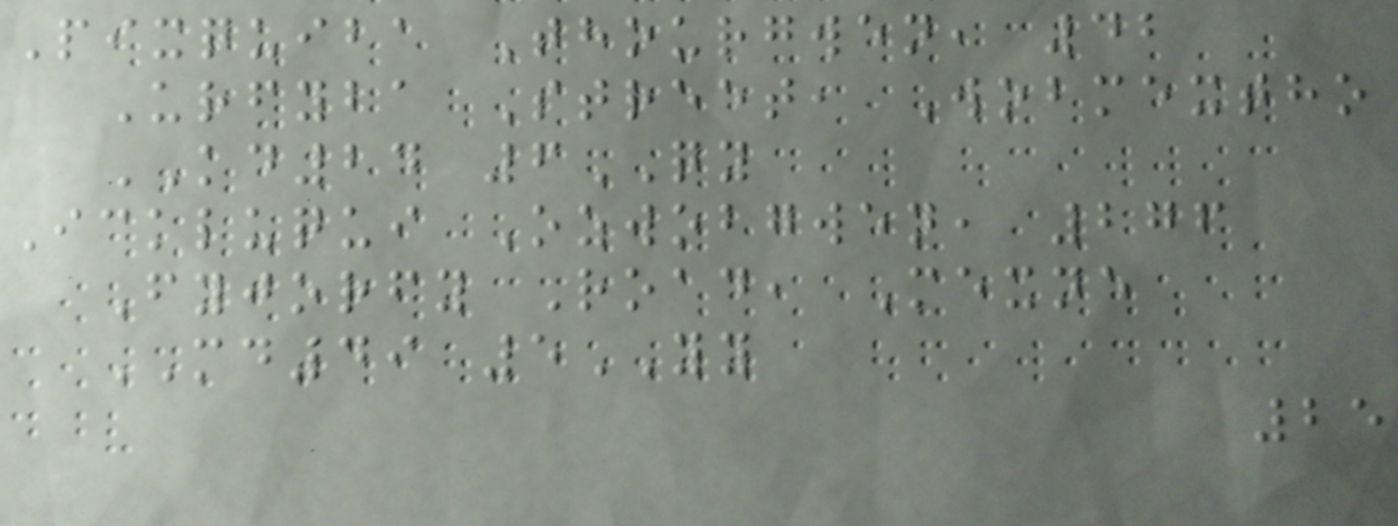Pixquiba Thourgwen, 42
Urfyba Street, Wobmextho
KD24 6QY
Ickluqui Ozwobgwen, 276
Fyjorfy Road, Mexne
MD49 5YY
25
